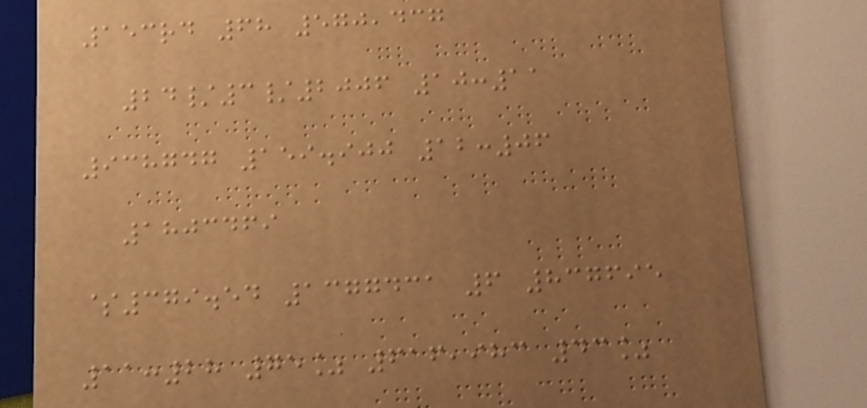153rd 68 570,437
24/3/2006 10:11
938747 159.900 12:06
1803469
$379.54 1377431 6 837695
11:28 75% 616,983 43%
